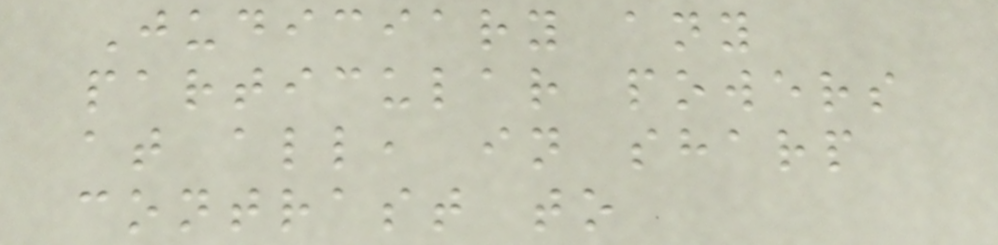Judiciary any
particular powers
at all, in sharp
contrast to
